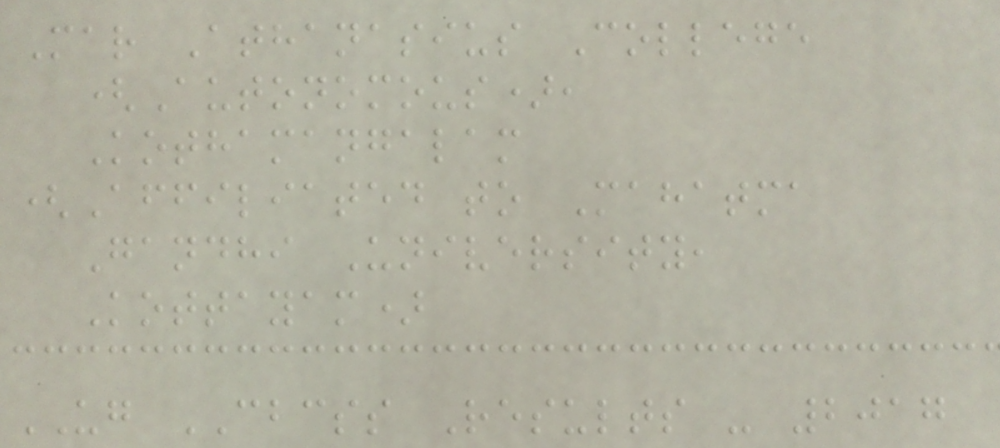Mar Athanasius College
(Autonomous),
Kothamangalam
(Affiliated to Mahatma
Gandhi University,
Kottayam)
UG CBCSS Results - 2017
